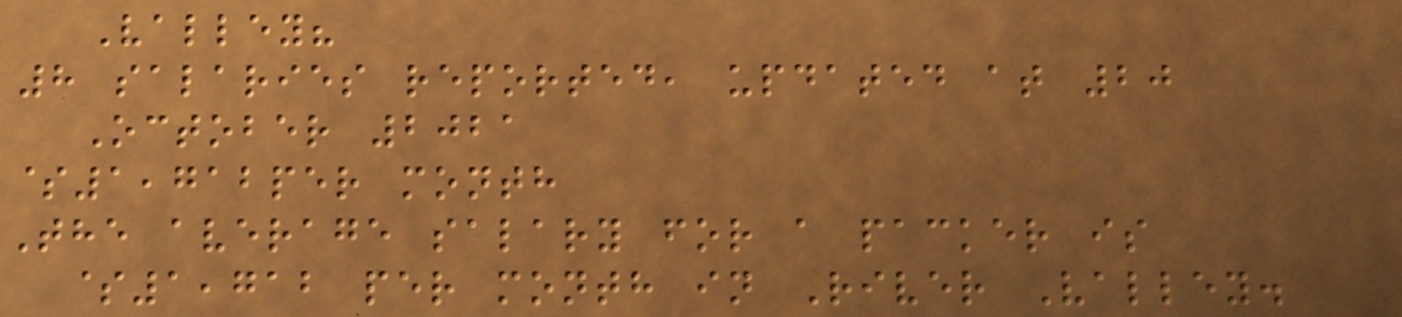Valley?
8 salaries reported, updated at 20
October 2021
$1,712per month
The average salary for a packer is
$1,712 per month in River Valley.
